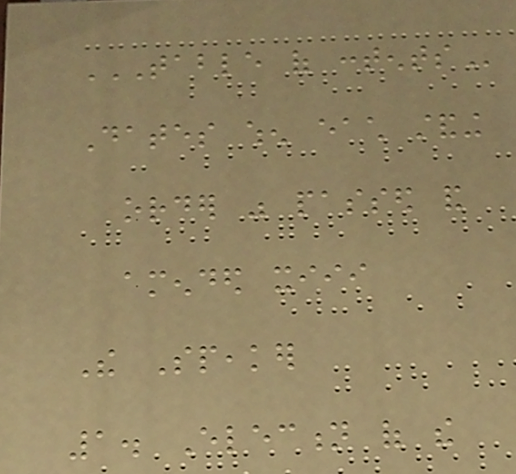TABLE OF CONTENTS
Dates when each standing
order was passed and
amended xiii
The Speaker
1. Election of the
